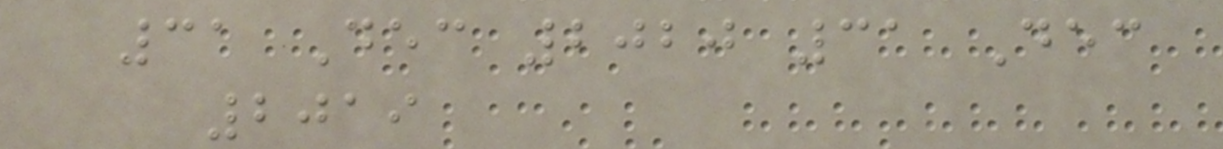31 Dec 2020 31 Dec
2019
